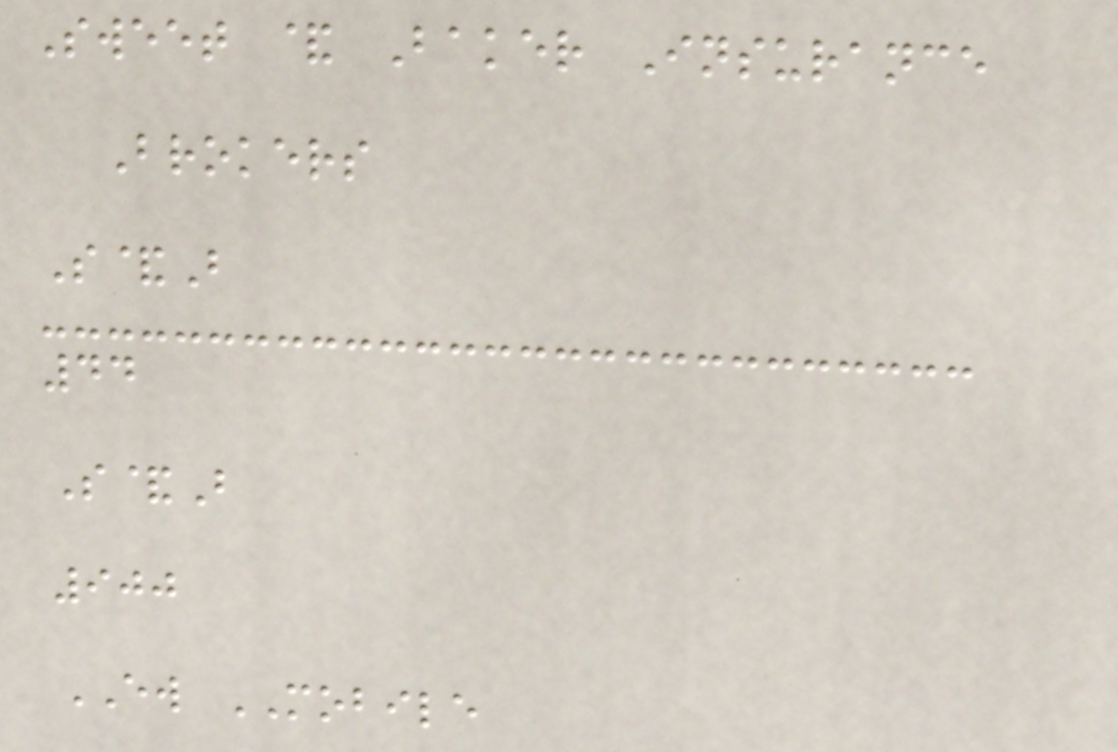Sweet & Baker Insurance
Brokers
S&B
44
S&B
900
EW MOBILE
